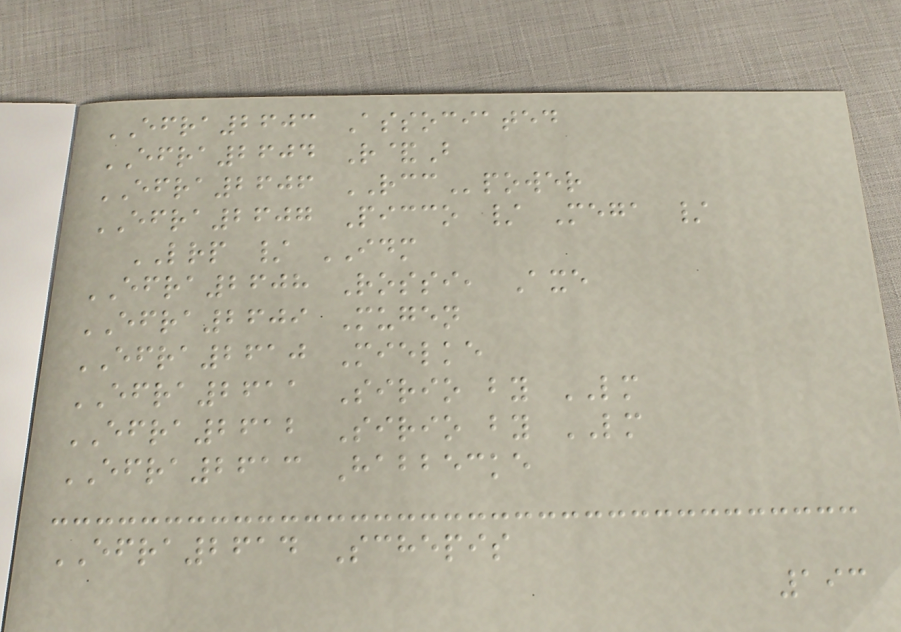EFRA2603 Associated
EFRA2604 R&B
EFRA2606 RCCpower
EFRA2607 Picco / Mega /
LRP / IDM
EFRA2608 Rossi, Axe
EFRA2609 Mugen
EFRA2610 Mielke
EFRA2611 Sirio by LM
EFRA2612 Sirio by LM
EFRA2613 Habbecke
EFRA2614 Schepis
193
